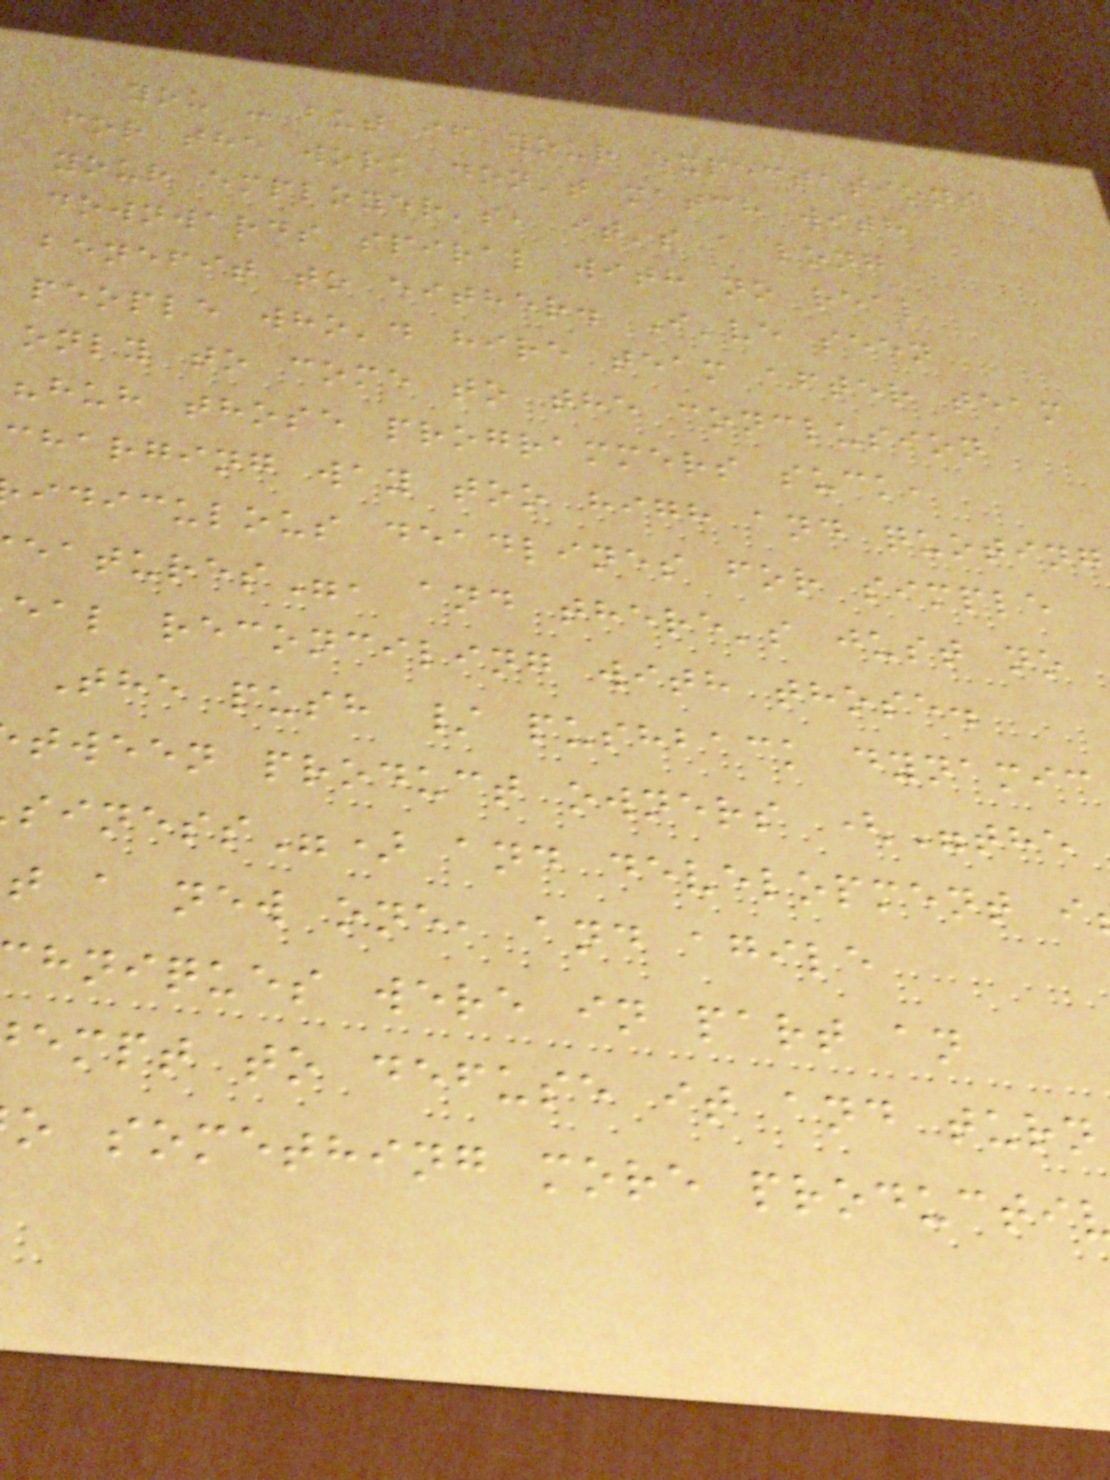you - but if your expectations
for the work don't match with
your employer's, it's a long
downwards spiral with no real
benefit to either. I've seen
people who'd hire team after team
only to come to the conclusion
"huh those programmers suck,
charging way too high and quoting
idiculous deadlines for simple
eatures", and there's just no
eal reconciling with those.
The push / pushback dynamic
tween product owners ("the
siness") and development i
t a new one, and agile
hniques were in part an
empt to defuse it and turn
o something more producti
